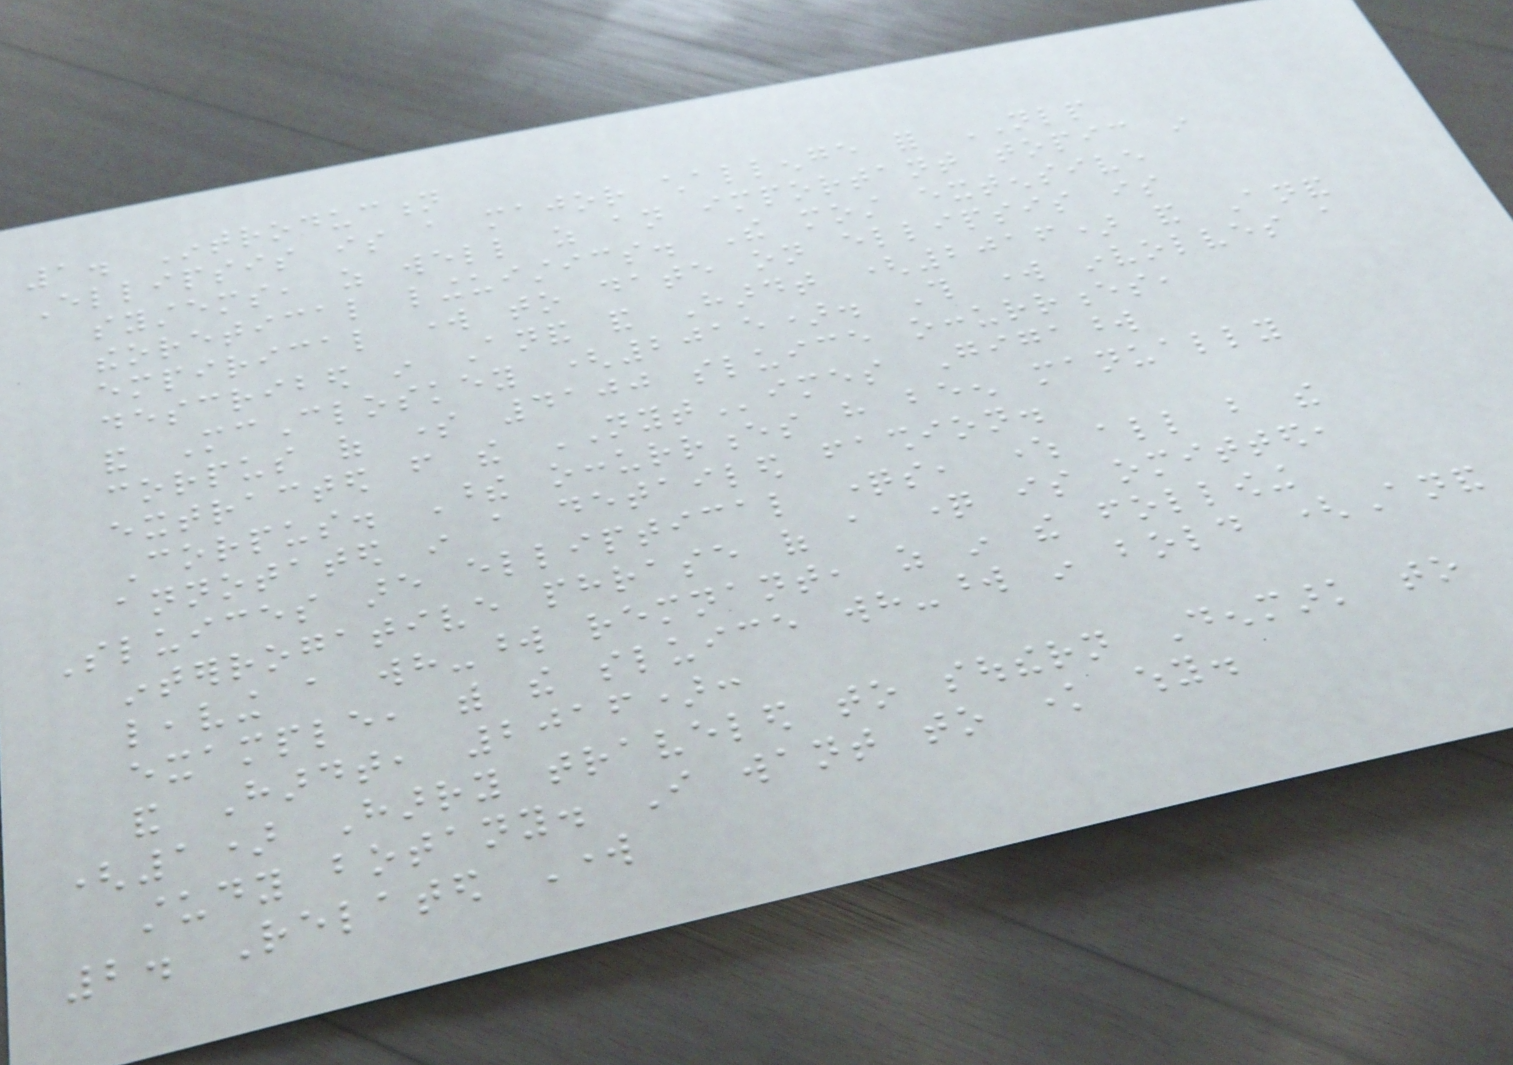1. Introduction
Ellipsis is a major challenge for NLP
systems, as well as an important topic in
theoretical linguistics. The most extensive
empirical work to date on ellipsis is
described in Anand and Hardt (2016) and Anand
and McCloskey (2015). This work involves a
corpus of some 4100 sluice occurrences,
extracted from the NYTimes Gigaword
Corpus. These occurrences have been manually
annotated in a detailed fashion.
Sluices are elliptical questions, where all but the
interrogative phrase of a question is omitted,
leaving a wh-word remnant, as in the following
example, with the sluice wh-word in bold (Anand
and Hardt, 2016):
(1) Harry traveled to southern Denmark to
study botany. I want to know why.
2. Related Work
